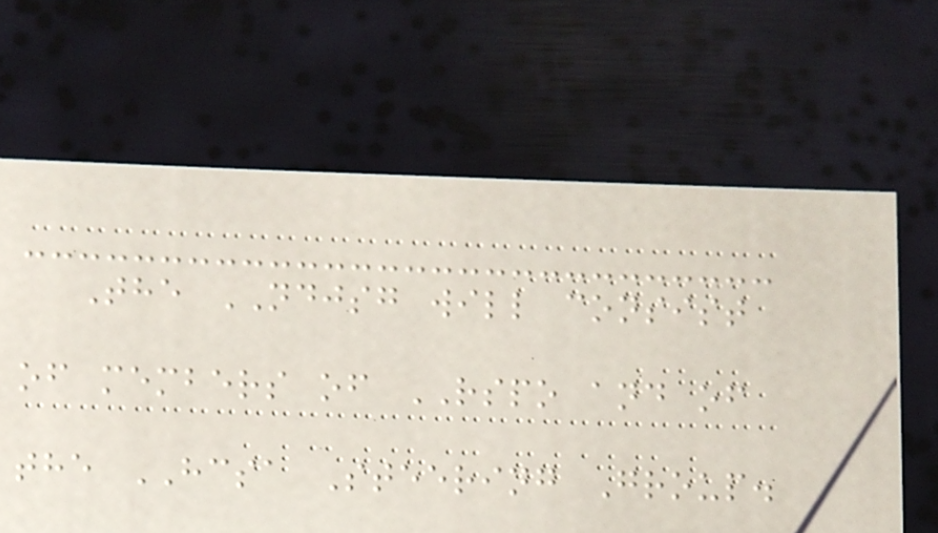The NDJSG will consist
of members of RSPO and of
the HCSA Steering Group.
